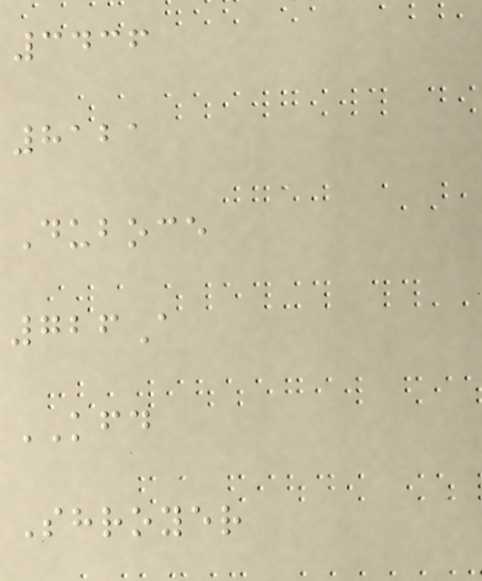3436
8121
Duboce
726A
KFD
Shroyer
